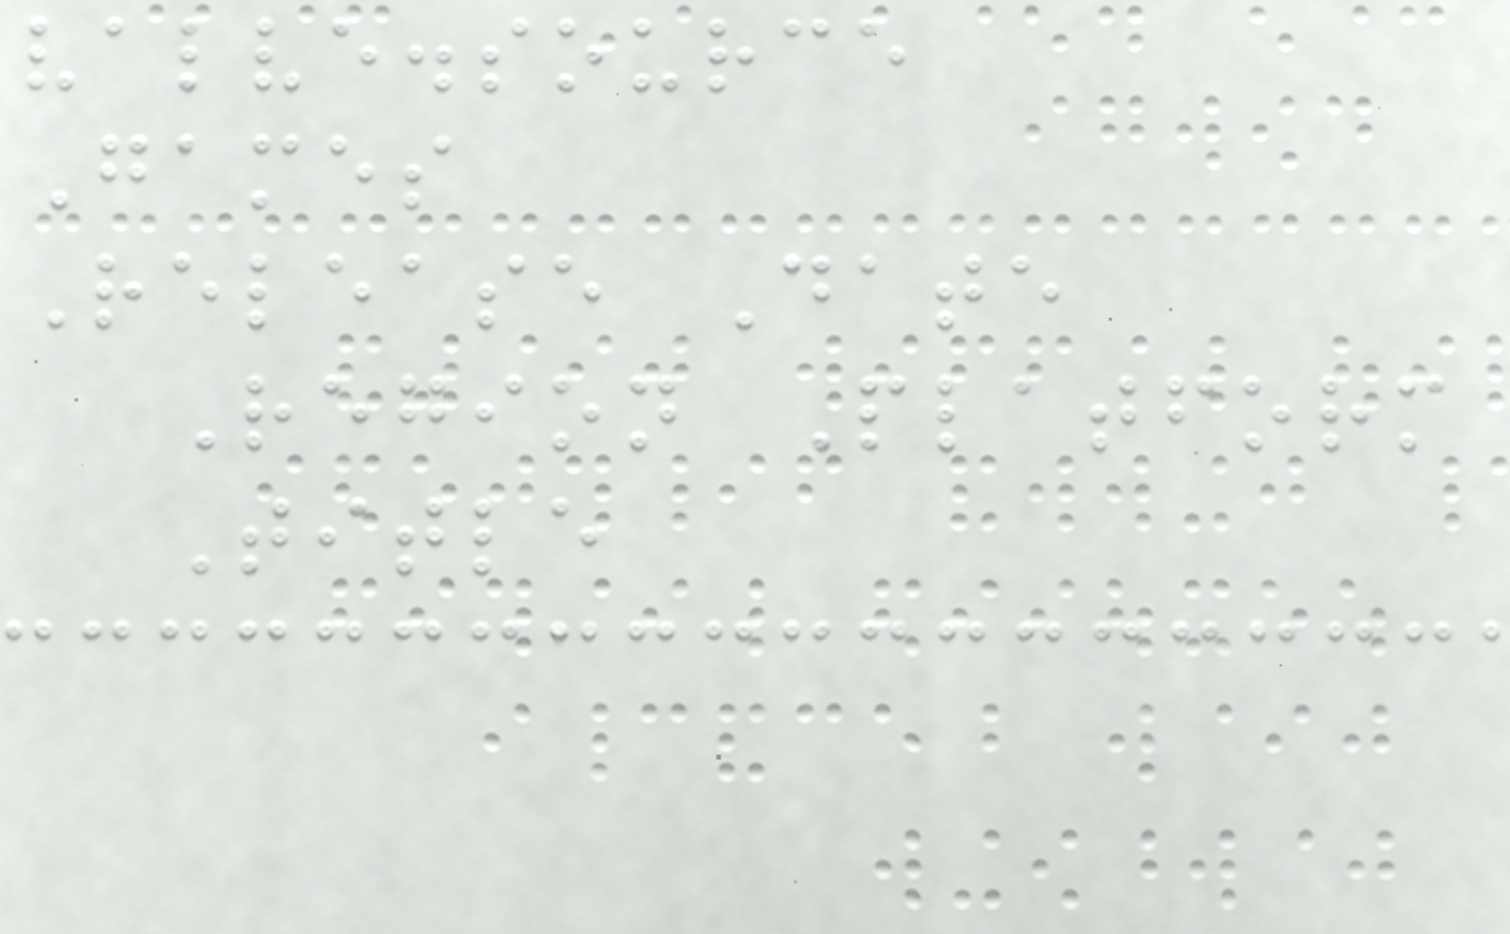valve.source
Games
Release Date
Region Platform
Title
